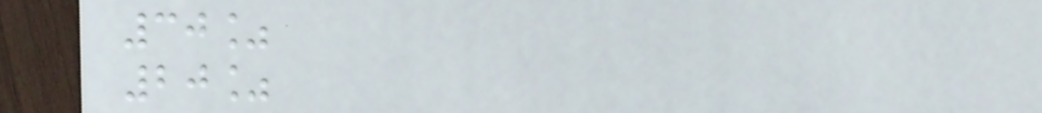30%
20%
